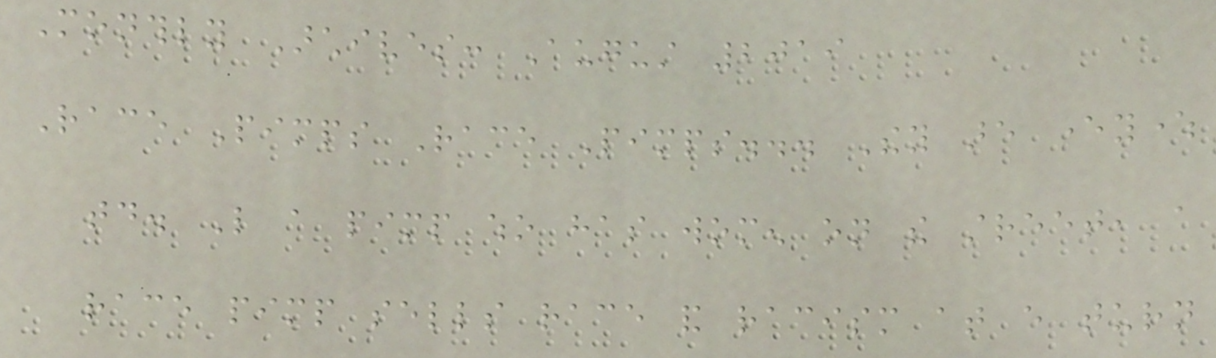Monthly Archives: August 2019
Race Pimps Race Pimps... They are everywhere
today. Like a pimp who has women on the street, a
race pimp sells race and racism at every turn
